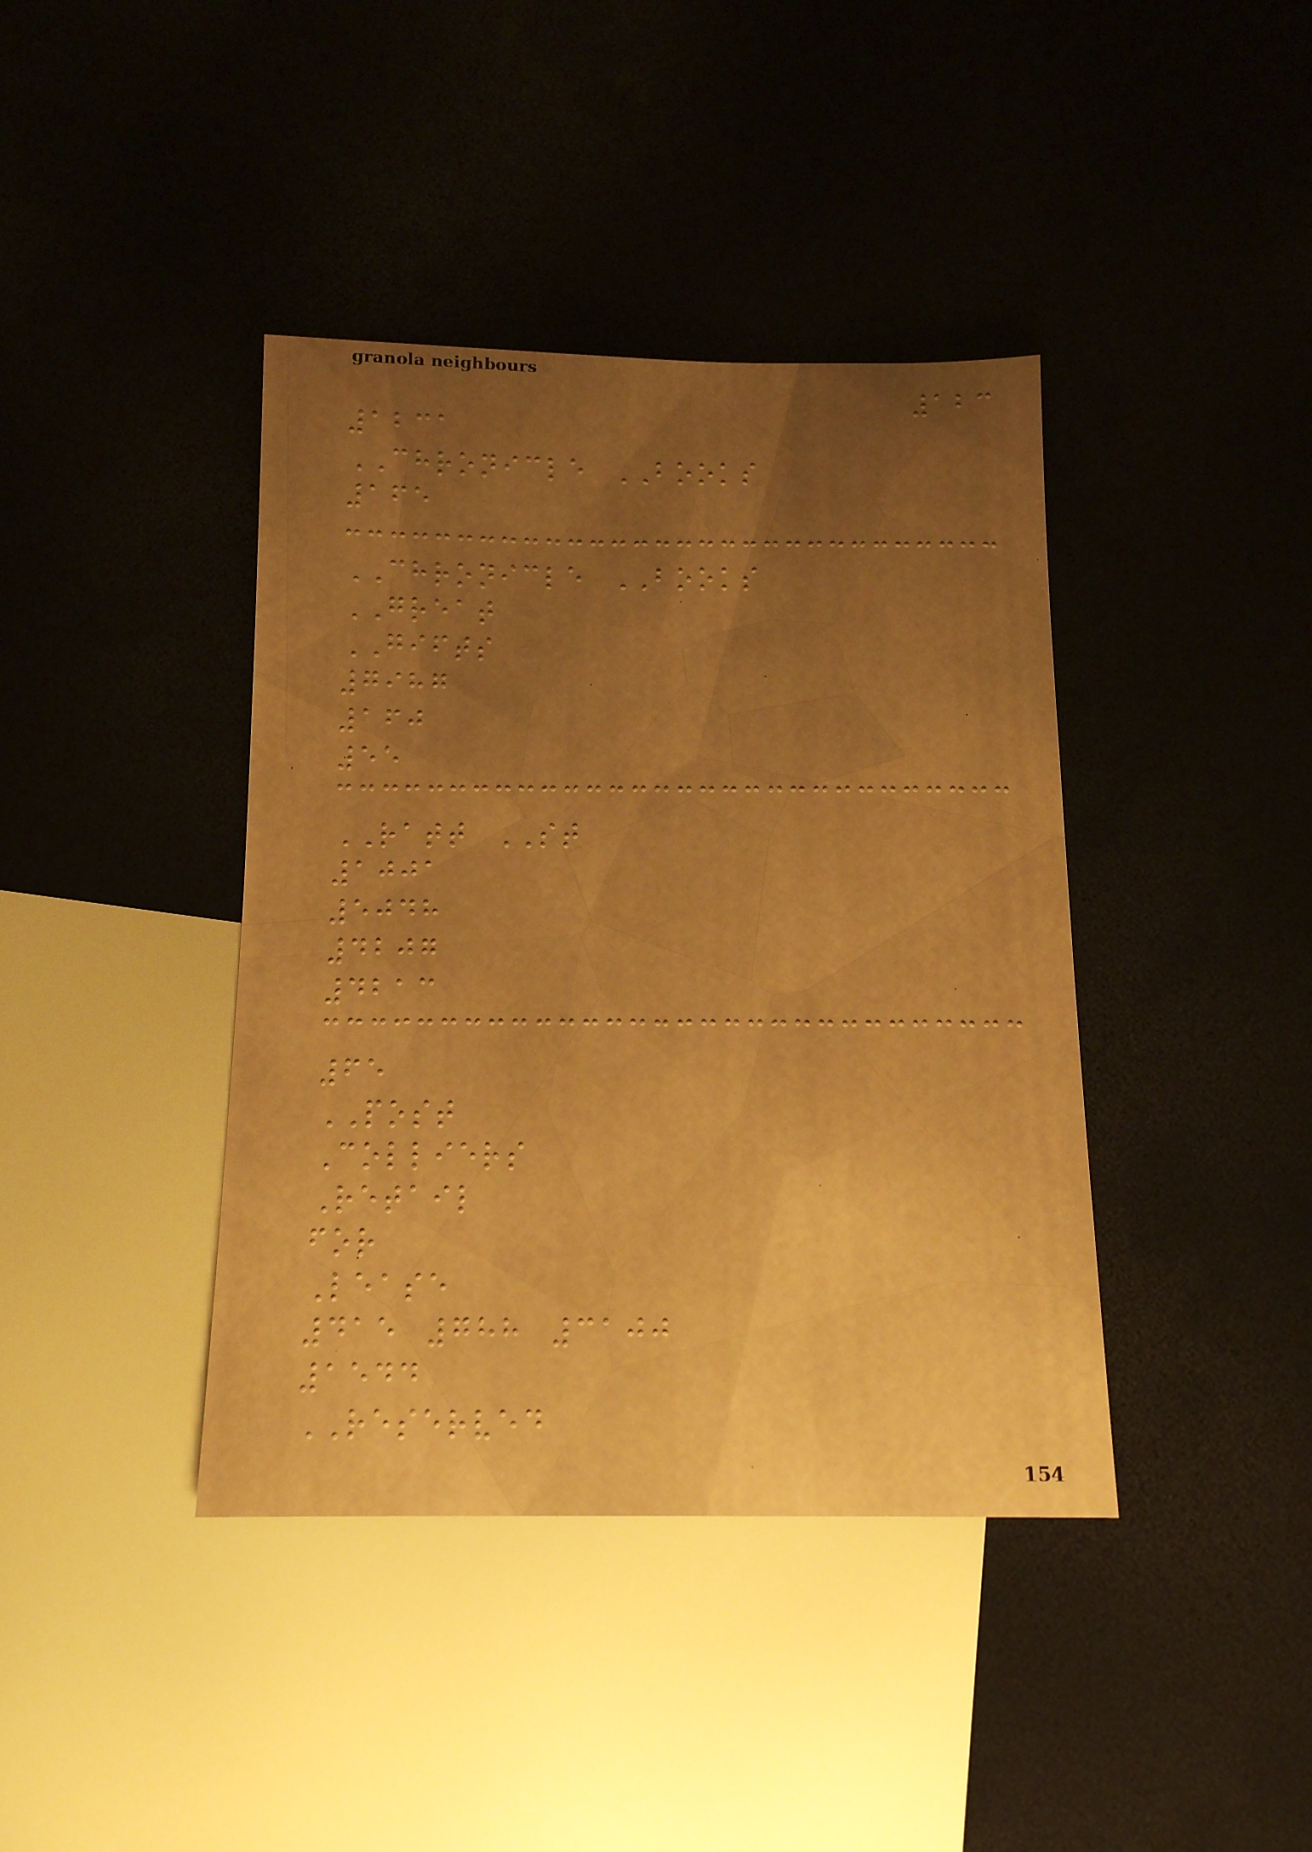123
1231
CHRONICLE BOOKS
165
CHRONICLE BOOKS
GREAT
GIFTS
7987
160
55
RATT ST
1001
5048
4207
4213
65
POST
Colliers
Retail
for
Lease
415 788 3100
1544
RESERVED
